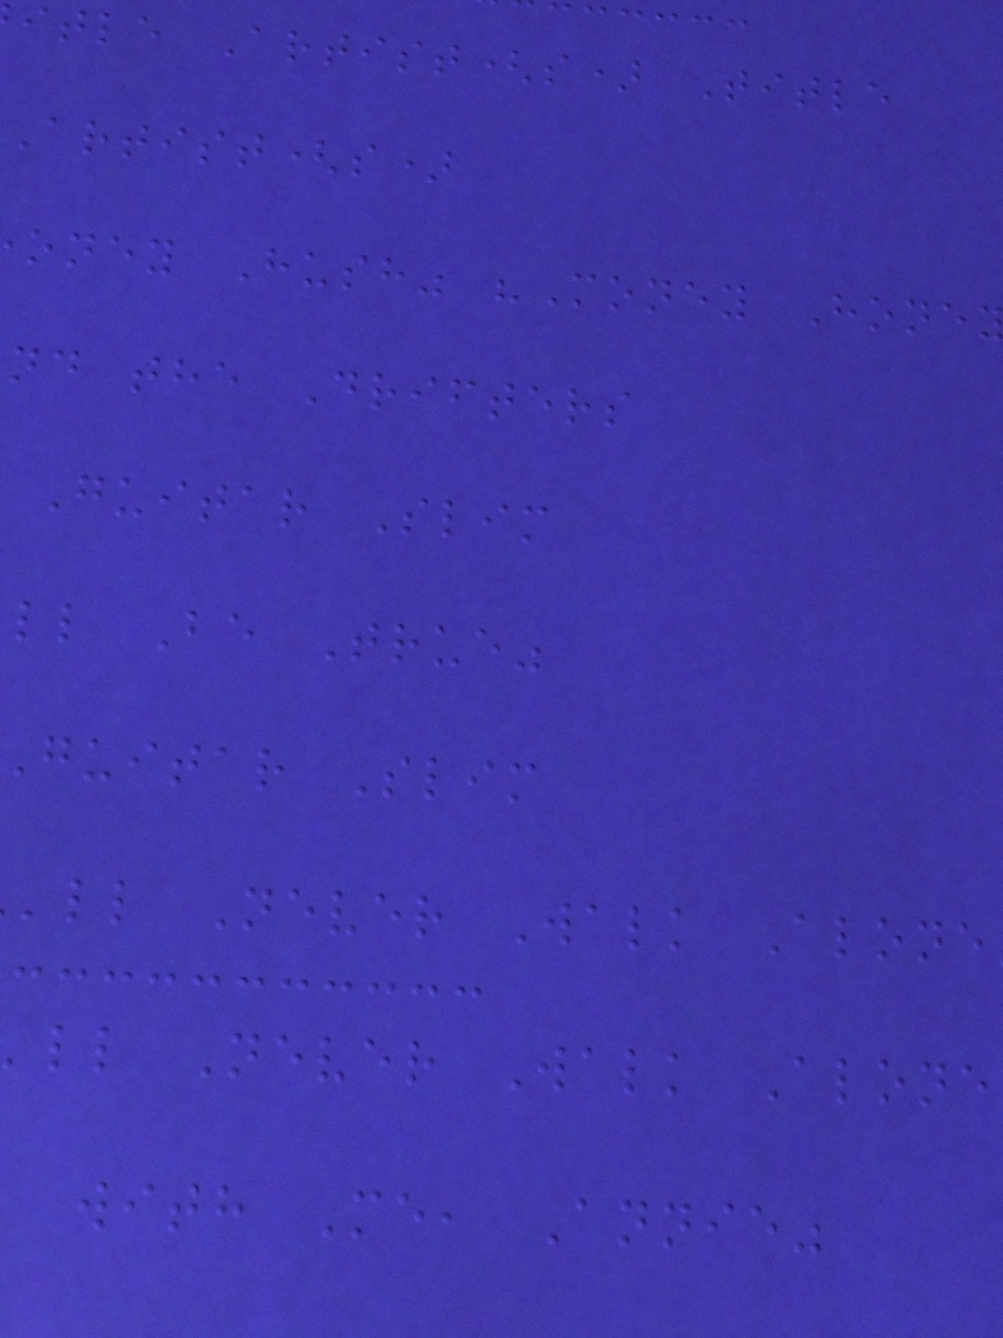itle Artist(s) Title
Artist(s)
oney Hush" "Money Hone
nd the Drifters
Guitar Slim
ll Be True"
guitar Slim
'll Never Walk Alone
'll Never Walk Alone
with Me, Annie"
